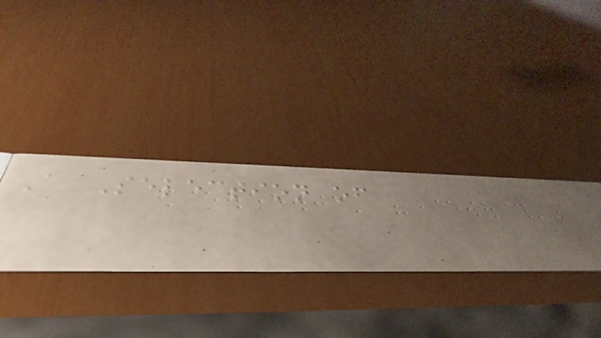A Selection of
